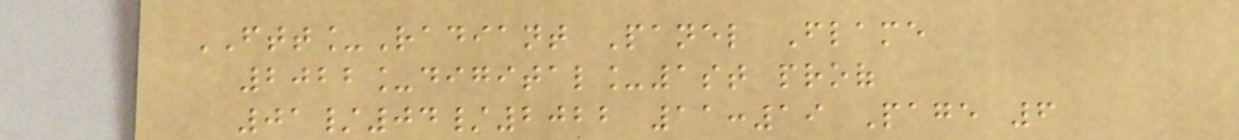FTT_Radiant Panel Flame
2022_digital_1st proof
01/04/2022 11:19 Page 6
